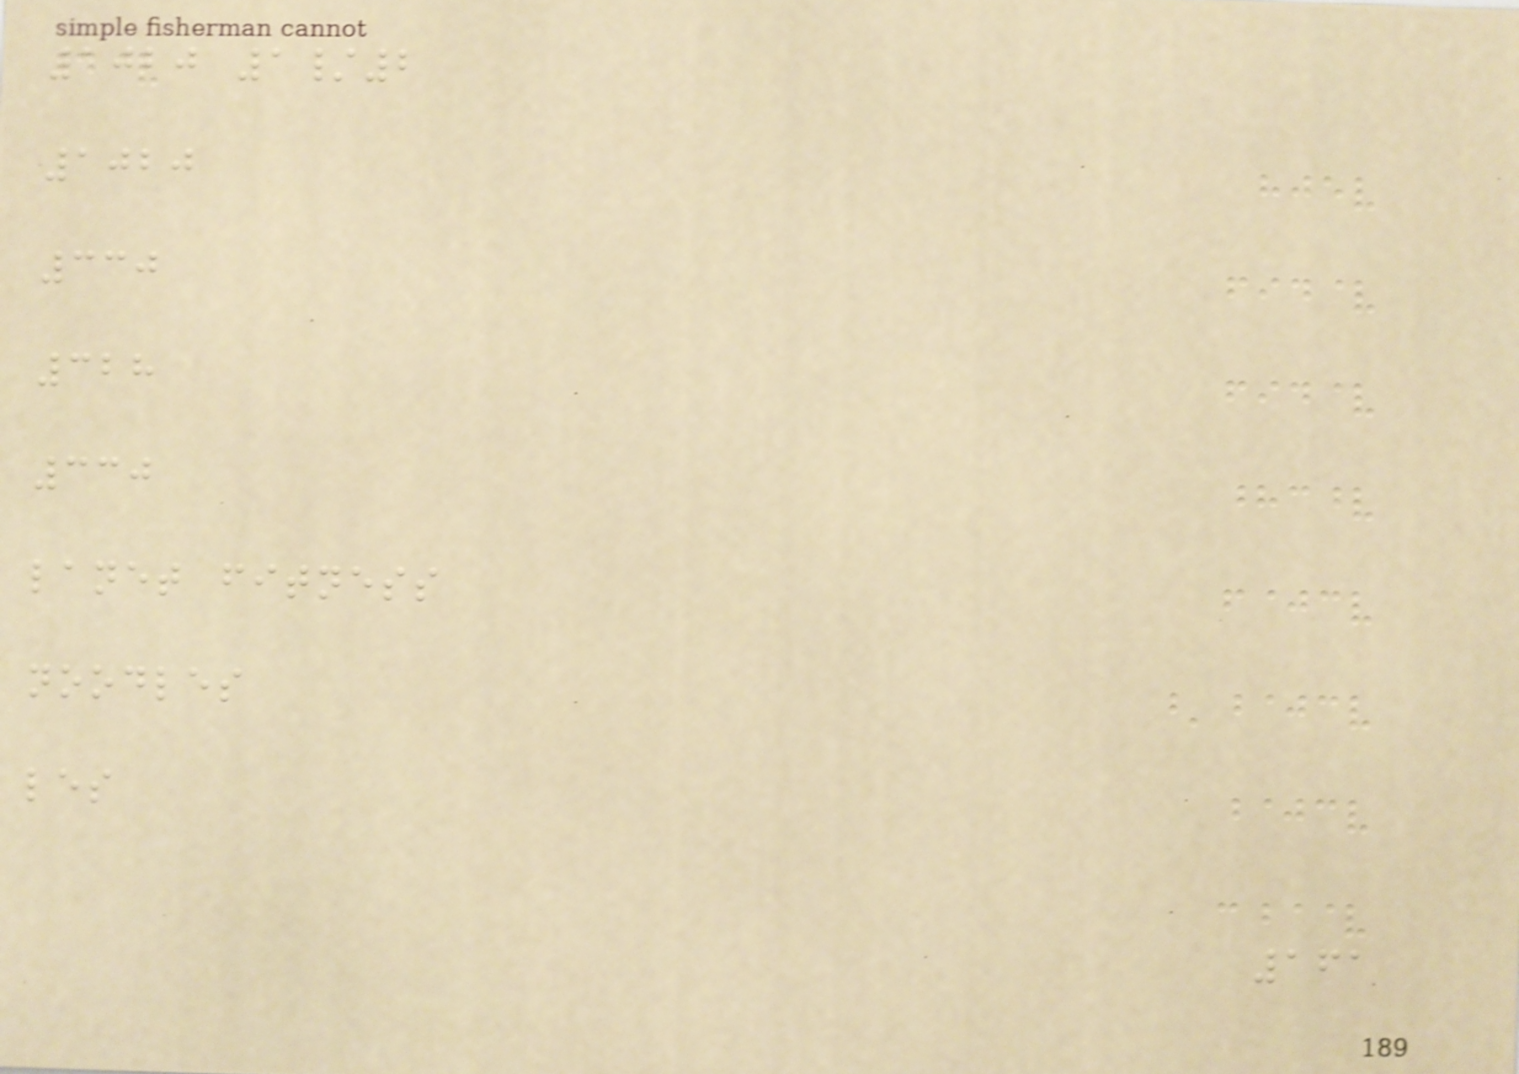1020 1/2
1020
330
328
330
lanet fitness
noodles
les
161
